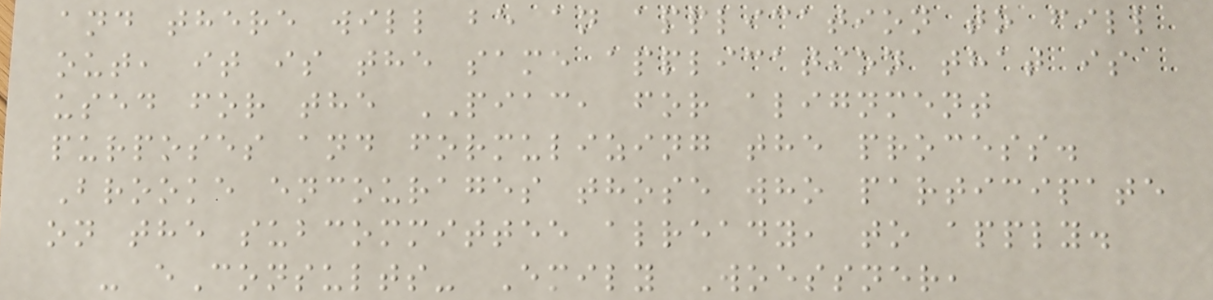and there will be an application to fill
out, it is the same application that is
used for the PIAC, for alignment
purposes and formulizing the process.
Brooke encourages those who participate
on the subcommittee already, to apply.
- eConsults- Emily Woessner,
